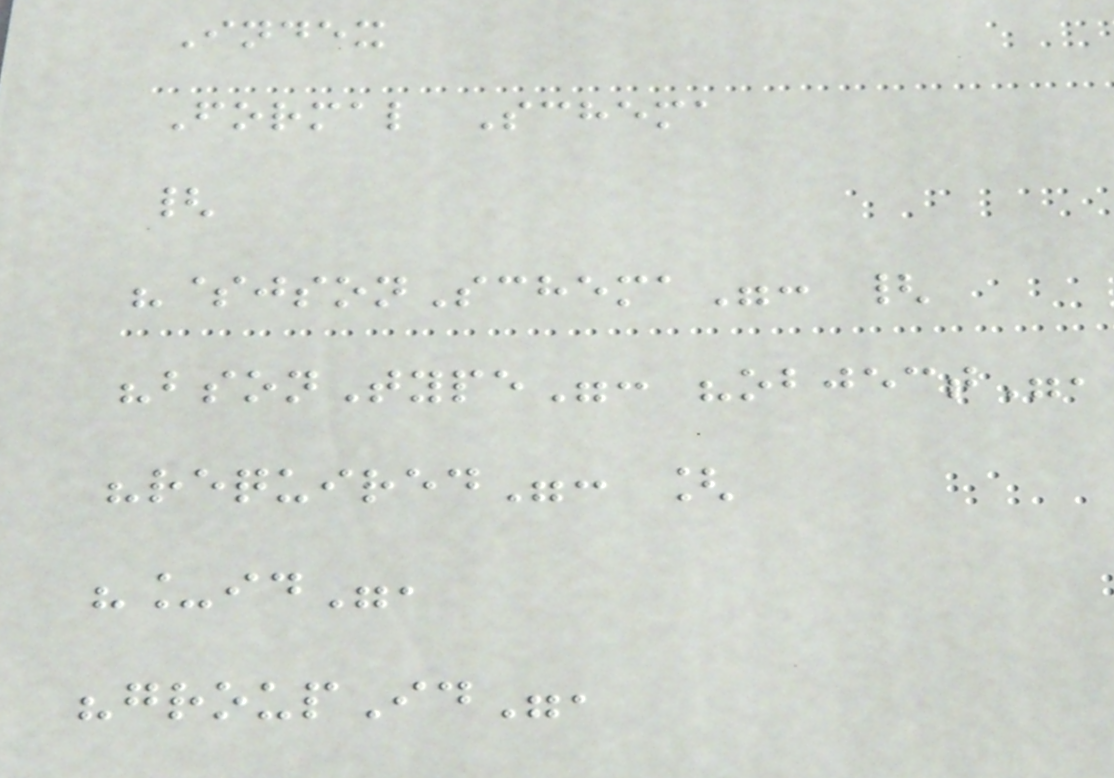Index
Formal Schema
{
"$jsonSchema": {
"bsonType": "object",
"required": [
"_id",
"groupId",
